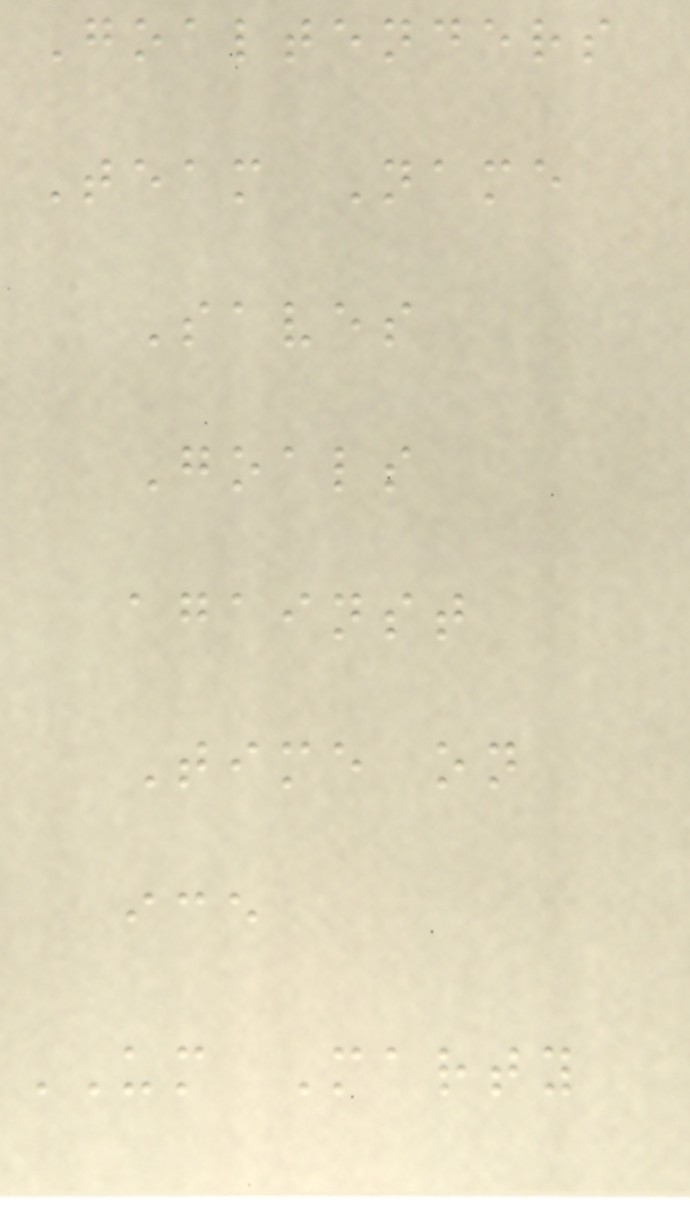Goaltenders
Team Name
Saves
Goals
against
Time on
ice
UM Marty
